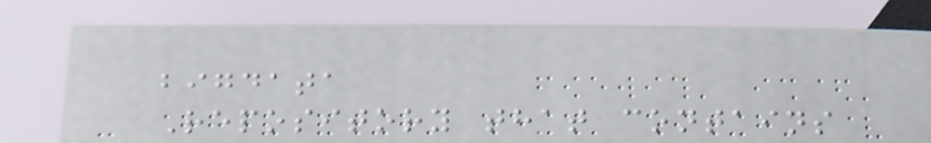bigdata
Repository that contains
